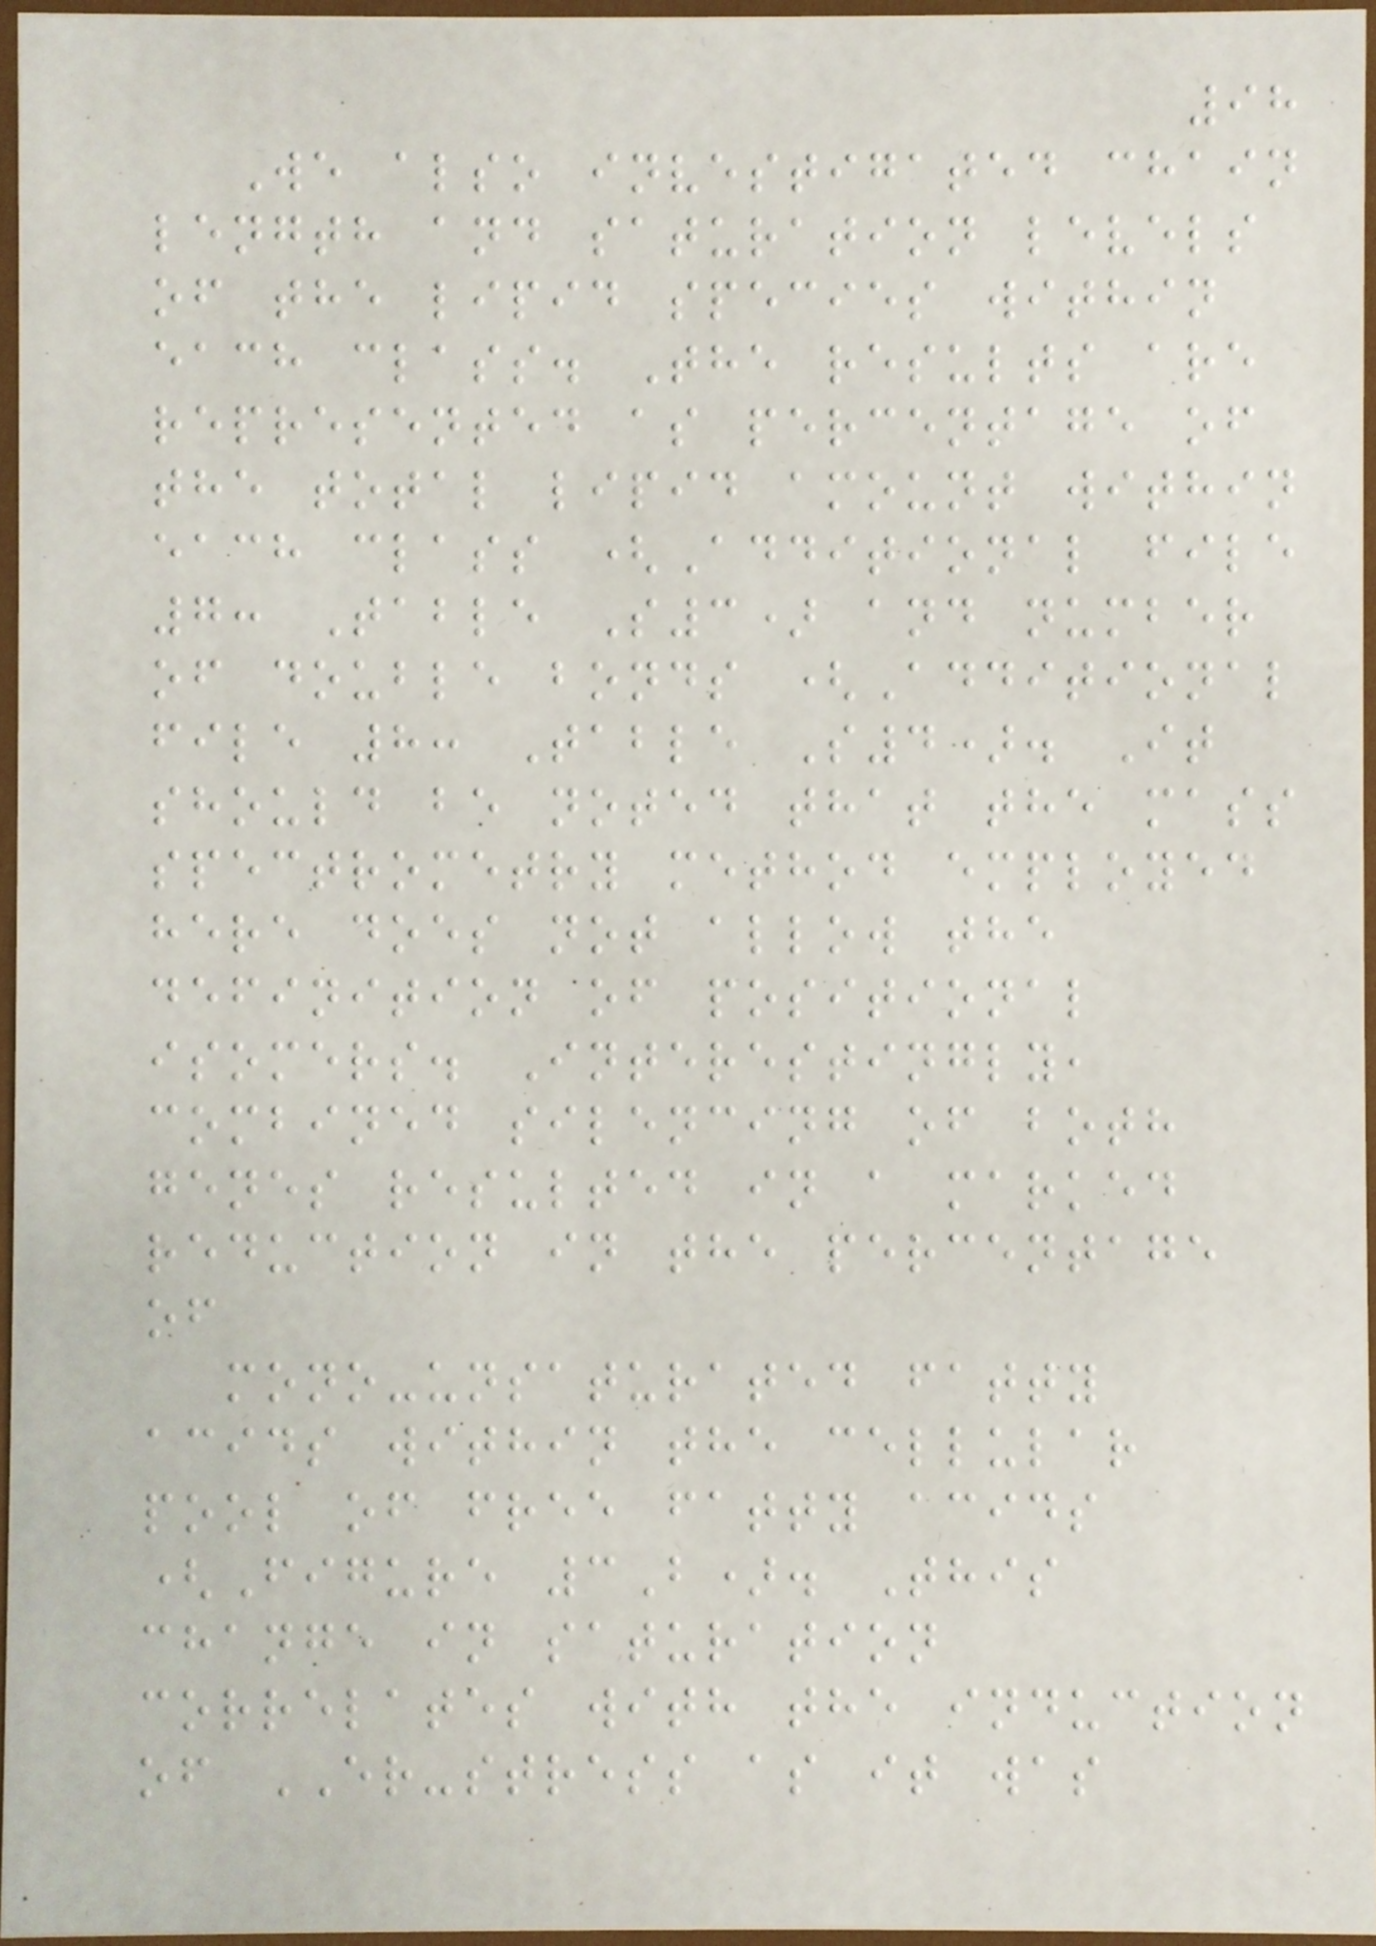98
We also investigated chain
length and saturation levels
of the lipid species within
each class. The results are
represented as percentage of
the total lipid amount within
each class (Additional file
7: Table S3) and number
of double bonds (Additional
file 8: Table S4). It
should be noted that the mass
spectrometry method employed
here does not allow the
definition of positional
isomers. Interestingly,
combined silencing of both
genes resulted in a marked
reduction in the percentage
of
mono-unsaturated fatty
acids within the cellular
pool of free fatty acids
(Figure 3B). This
change in saturation
correlates with the induction
of ER-stress as it was
